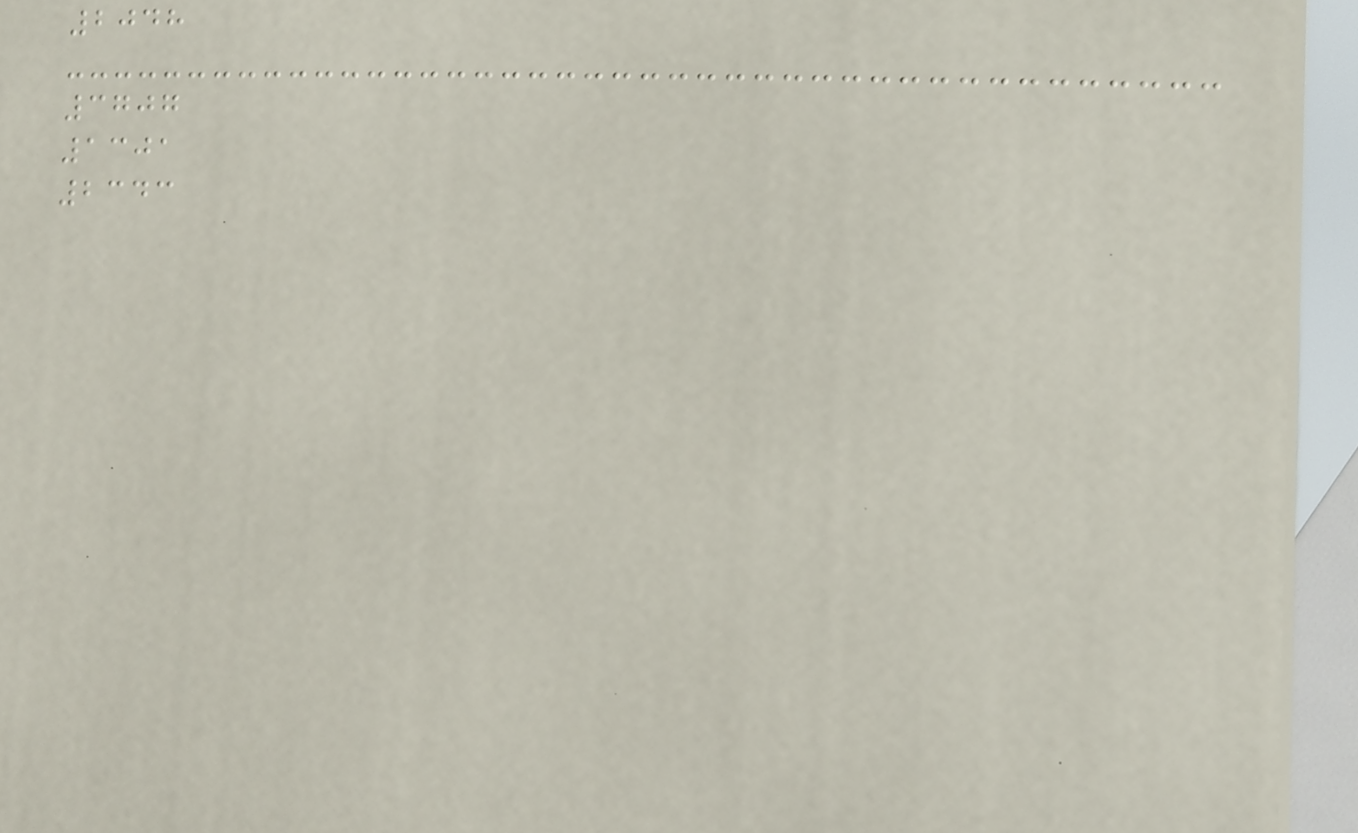2048
3707
1301
2343
